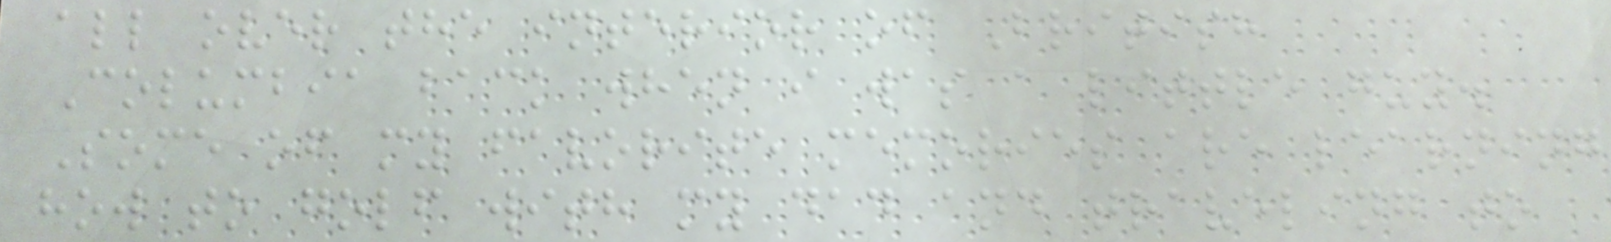all over the interior of British
Columbia back when i was a little guy.
Some of my favorite memories are learning
how to golf with my dad and traveling to
